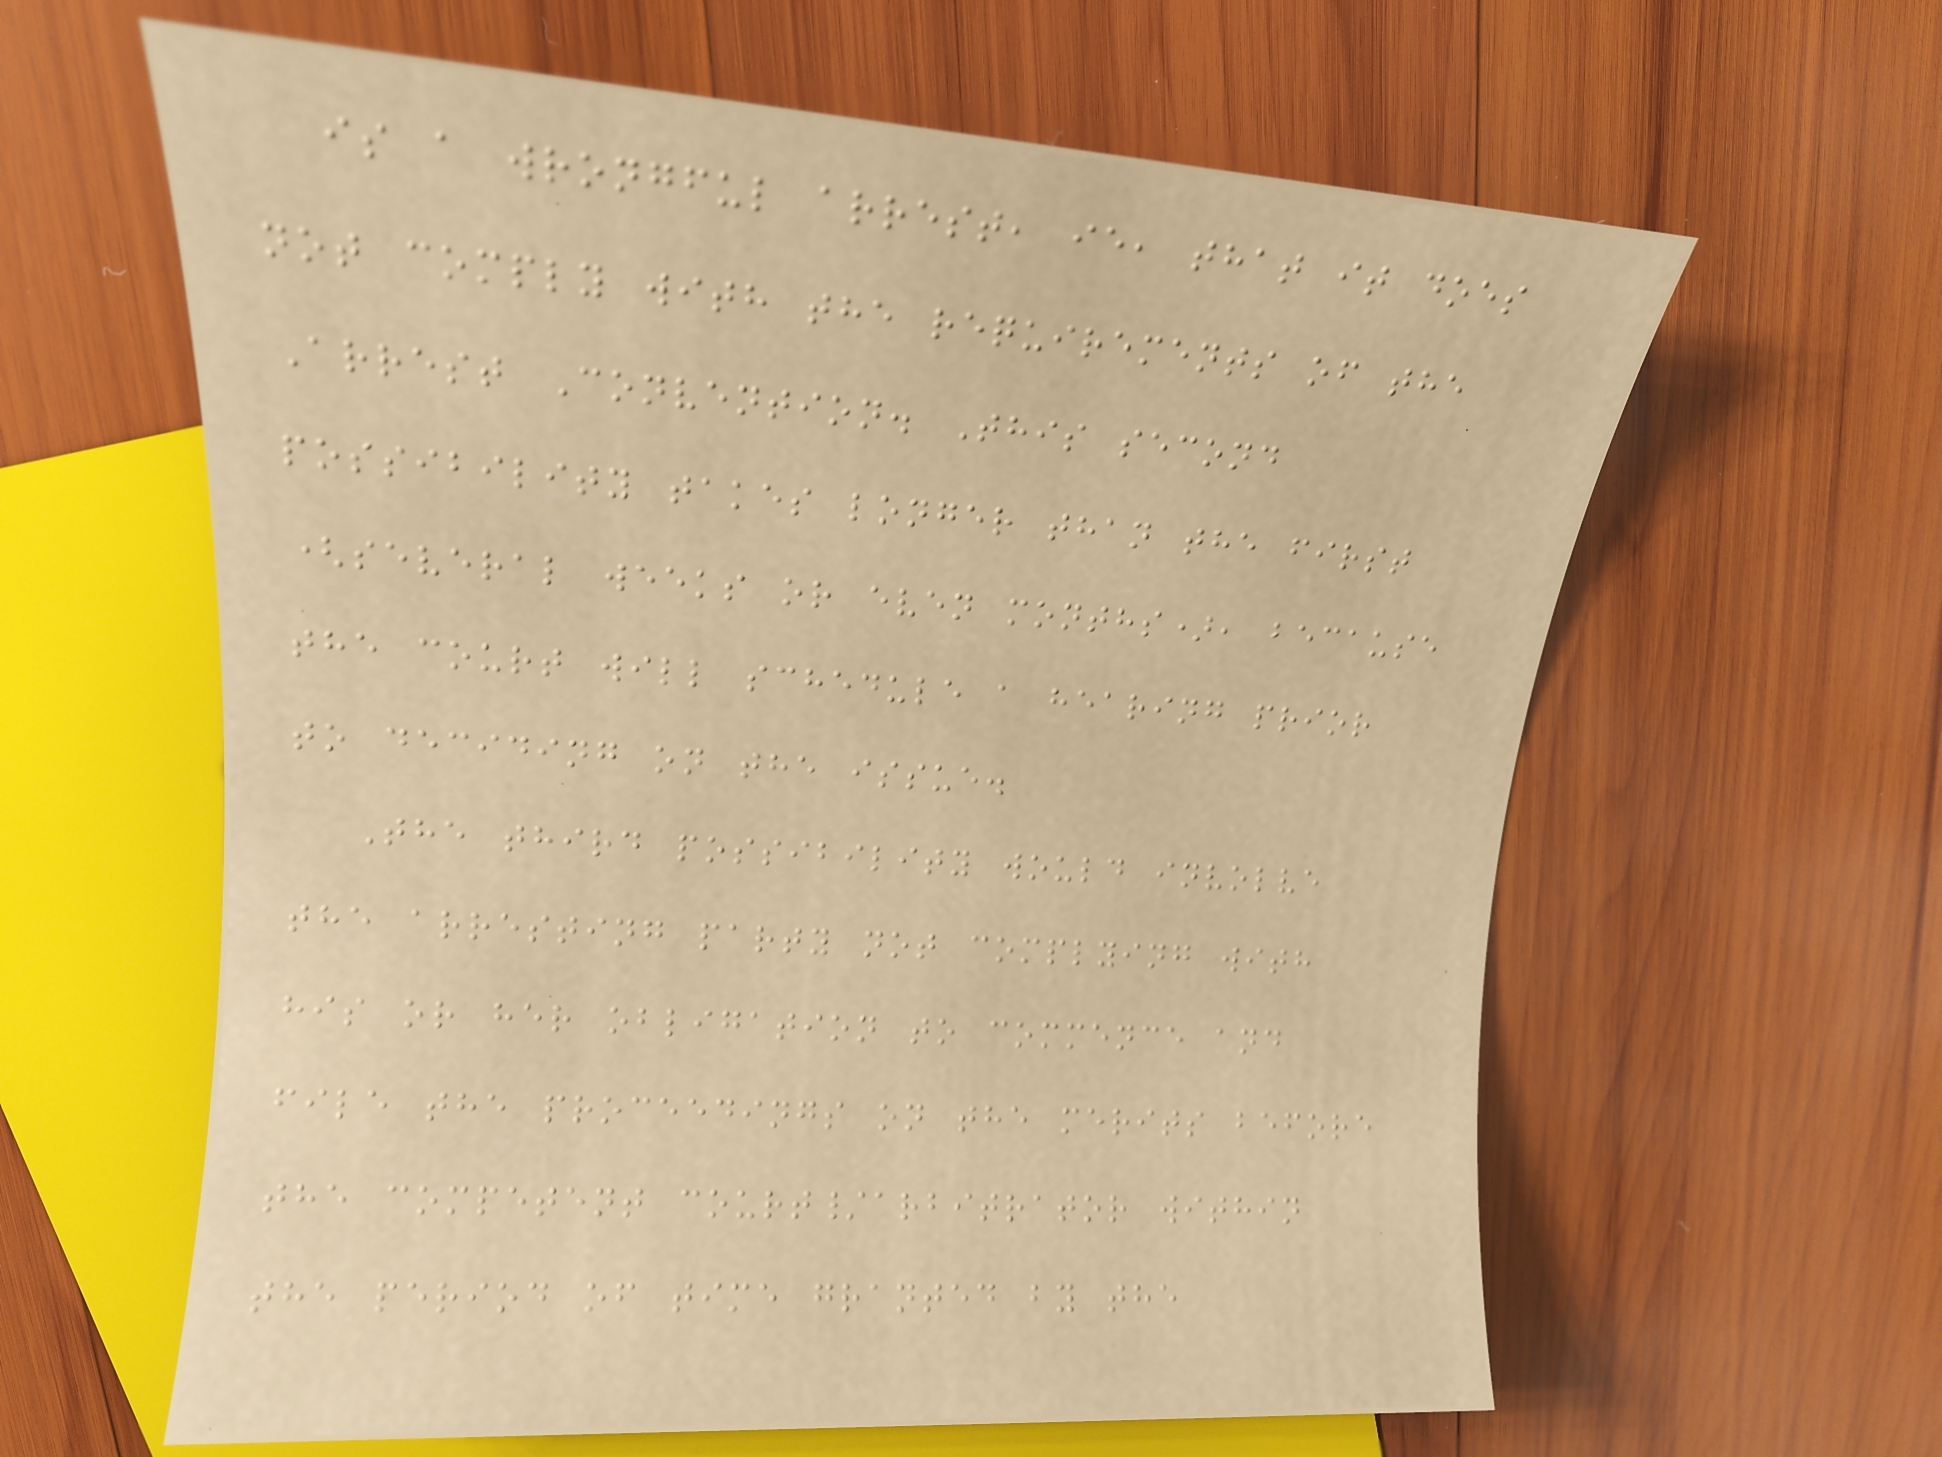is a wrongful arrest, ie, that it does
not comply with the requirements of the
Arrest Convention. This second
possibility takes longer than the first
(several weeks or even months), because
the court will schedule a hearing prior
to deciding on the issue.
The third possibility would involve
the arresting party not complying with
his or her obligation to commence and
file the proceedings on the merits before
the competent court/arbitrator within
the period of time granted by the
